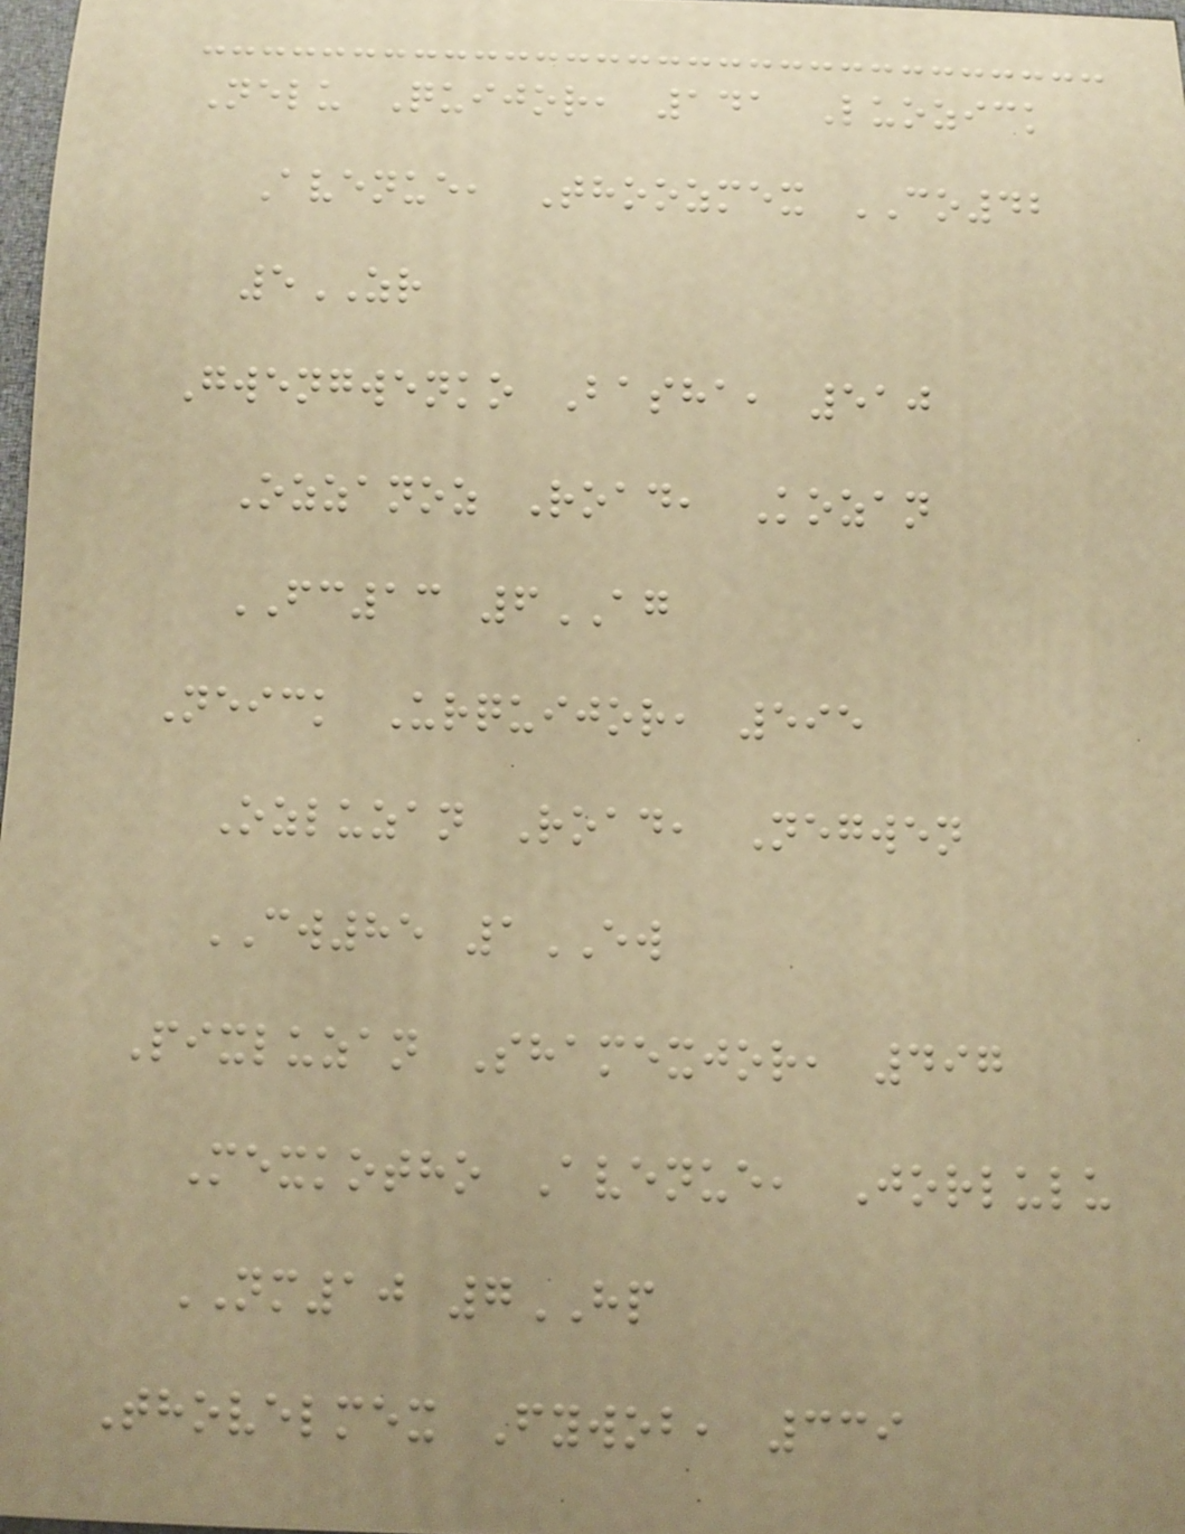Nelu Quijor, 141 Luozick
Avenue, Thoozmex CO42
5ZR
Gwengwenko Basha, 510
Ozzanoz Road, Kozan
FC13 6AG
Neick Urquijor, 595
Ozluzan Road, Negwen
CW85 1EW
Pixluzan Shamexjor, 497
Mexkotho Avenue, Jorlulu
NM10 7HP
Thovelmex Fywob, 339
